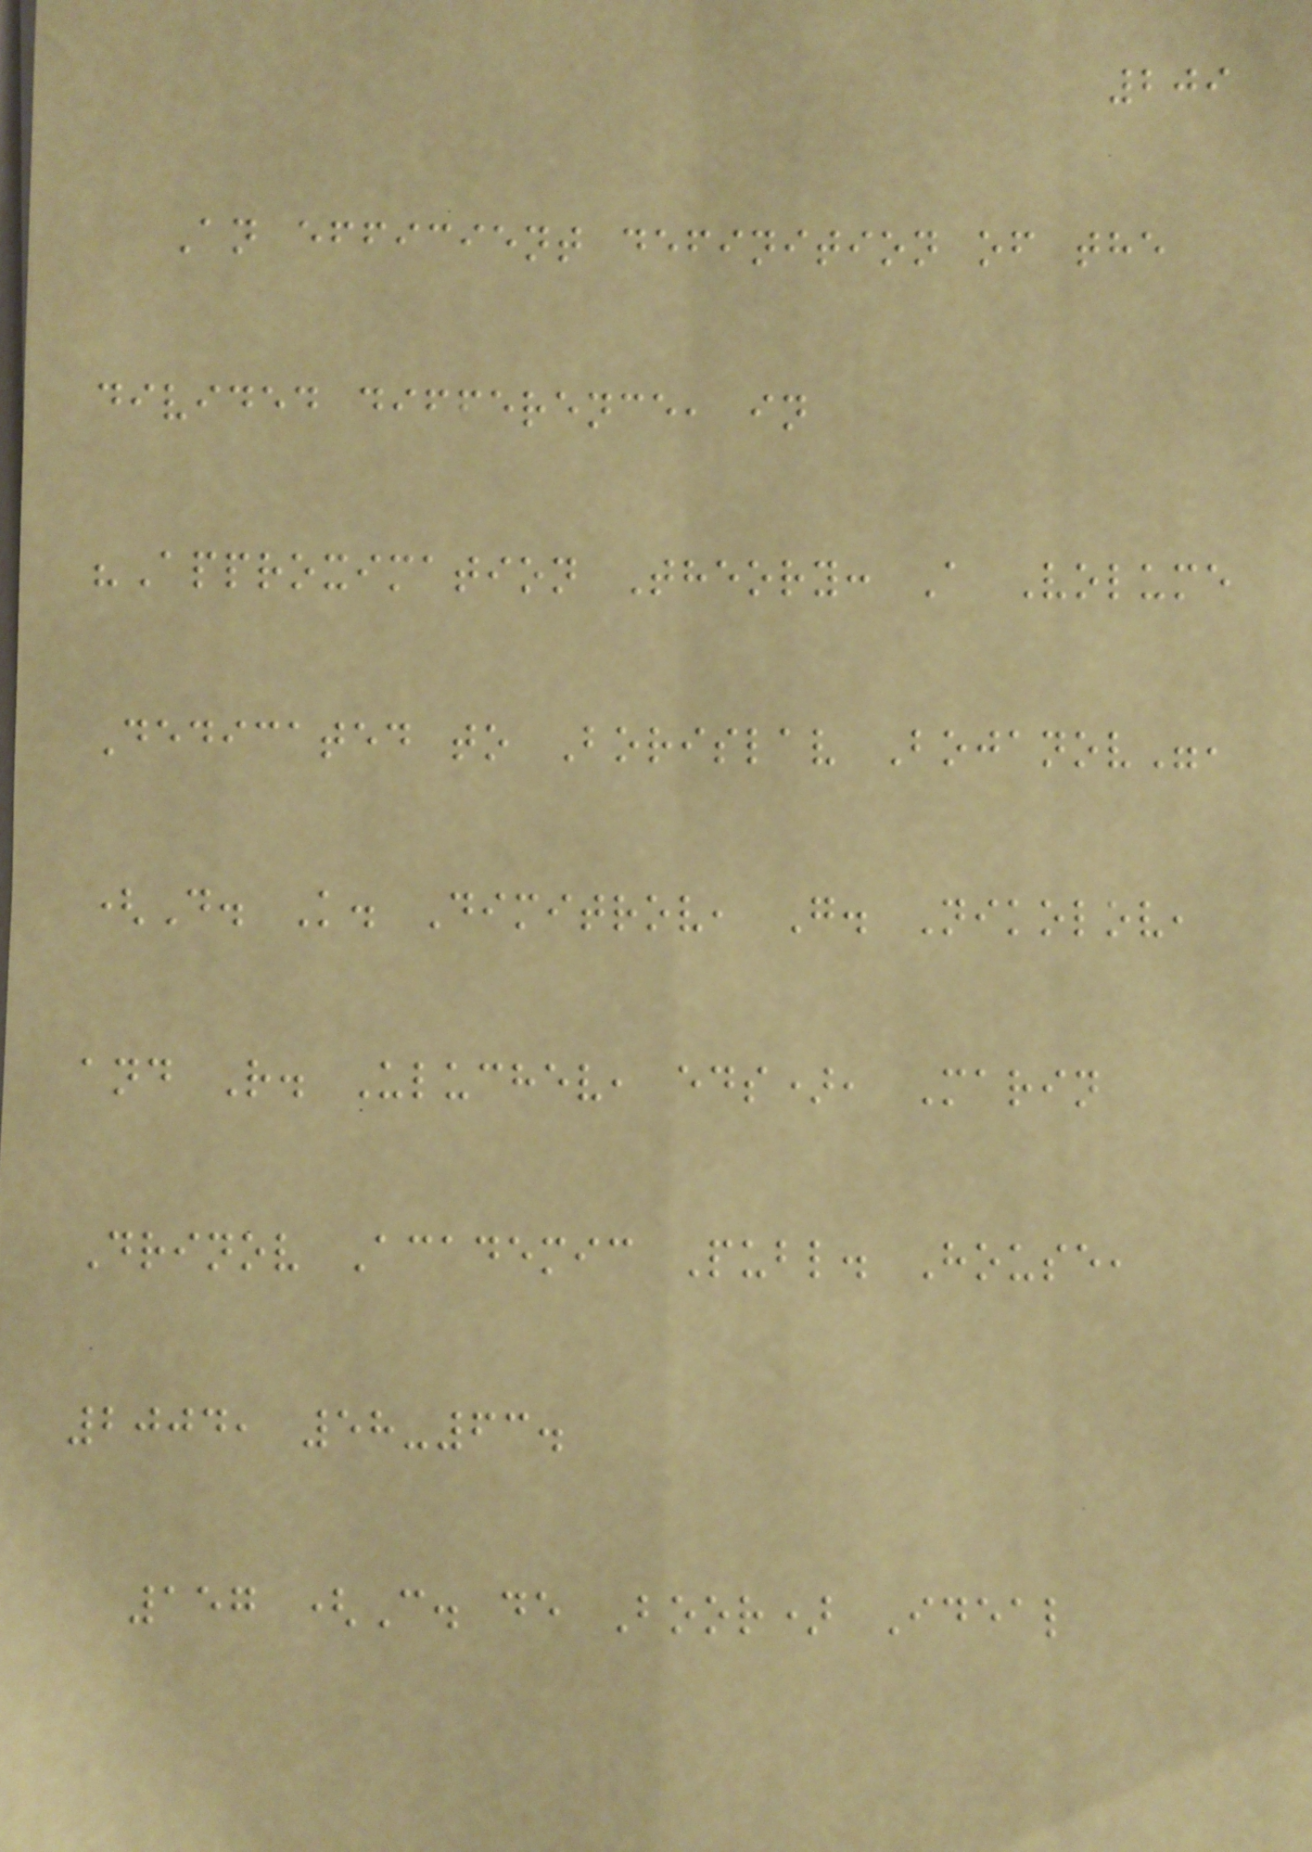209
An efficient definition of the
divided difference, in
"Approximation Theory: A Volume
Dedicated to Borislav Bojanov",
(D. K. Dimitrov, G. Nikolov,
and R. Uluchev, eds), Marin
Drinov Academic Publ. House,
2004, 58-63.
157 (C. de Boor) Ideal
